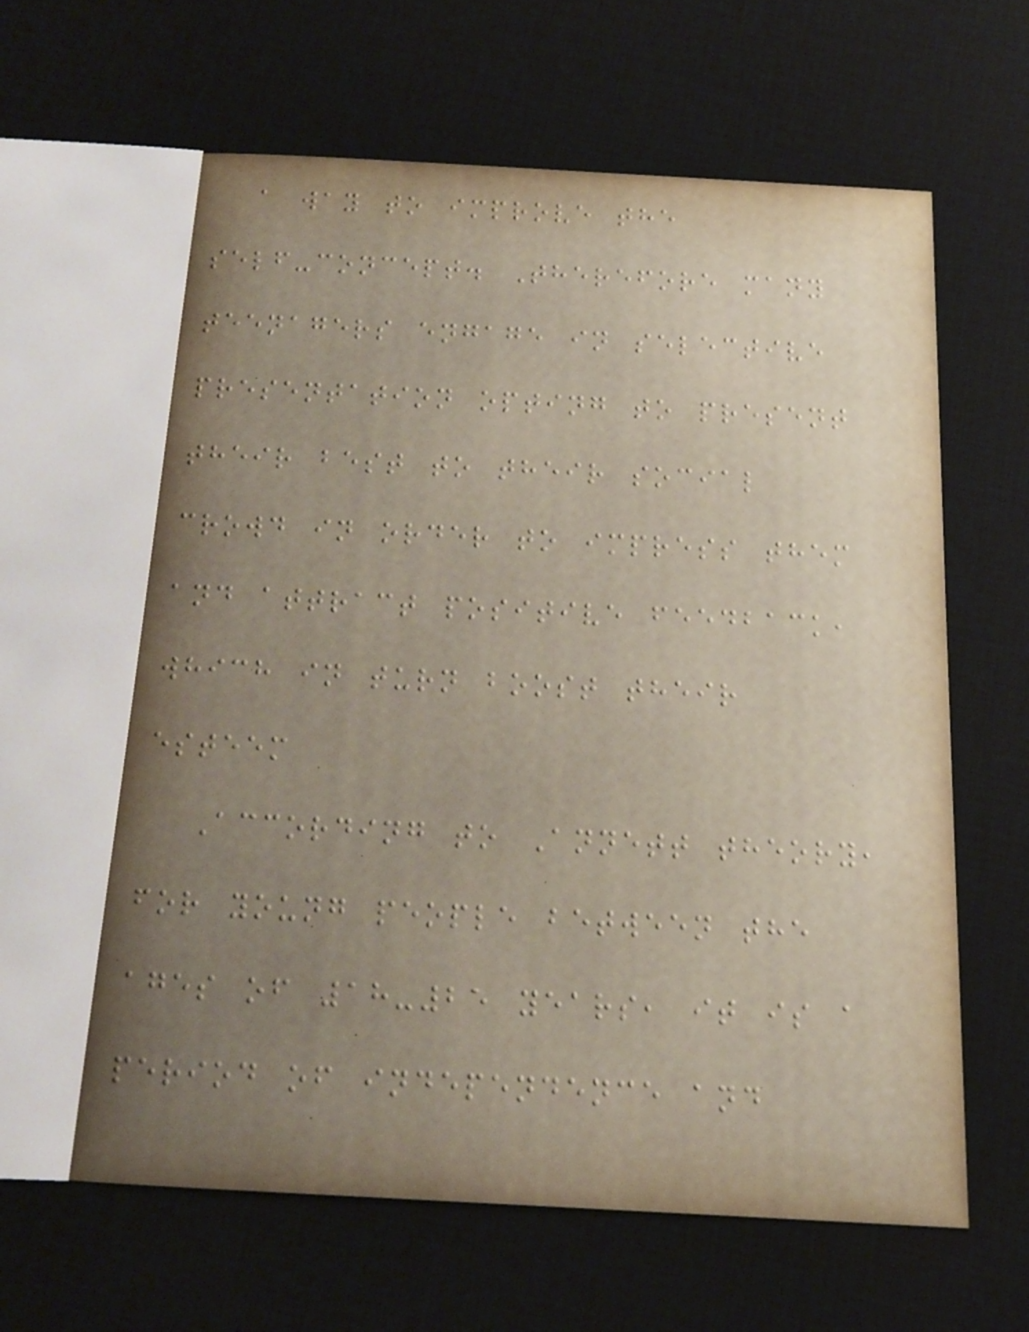a way to improve the
self-concept. Therefore many
teenagers engage in selective
presentation opting to present
their best to their social
crowd in order to impress them
and attract positive feedback,
which in turn boost their
esteem
According to Annett theory,
for young people between the
ages of 18-25 years, it is a
period of independence and
